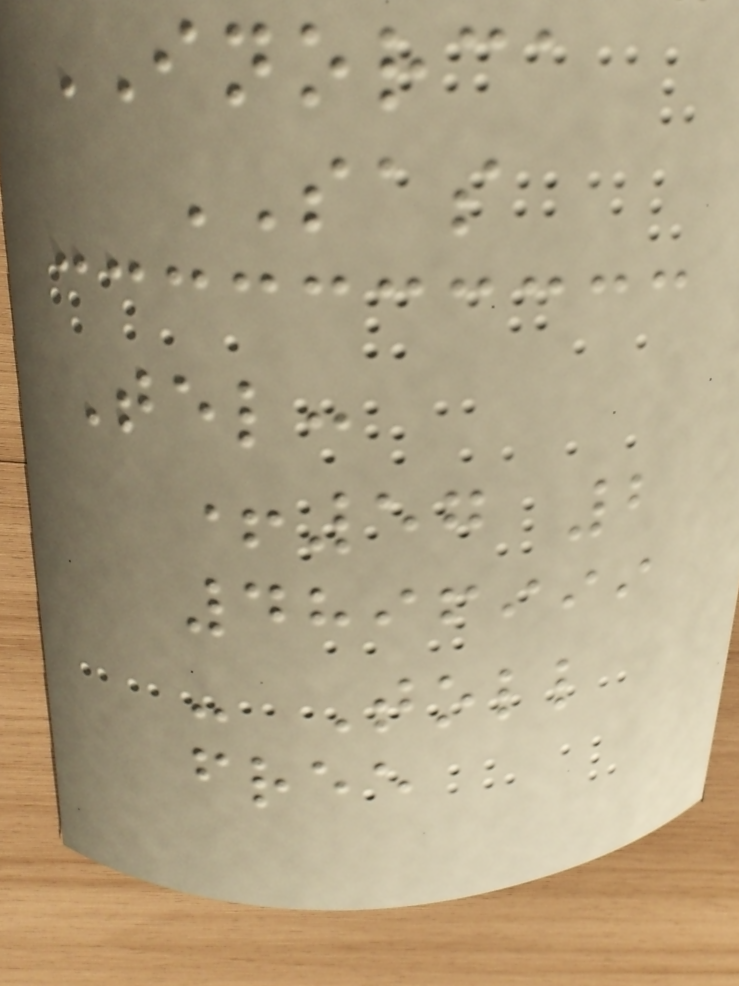INORCA
SAS
Tel:
+57 2
4896999
- Toll
free
